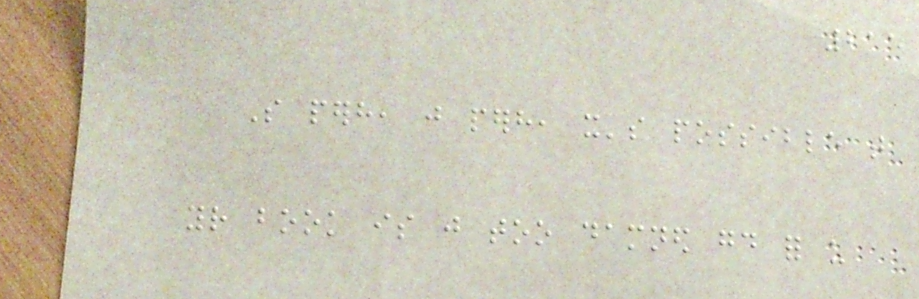215
So perhaps, just perhaps, it's possible that
your book is just too damned good for us
